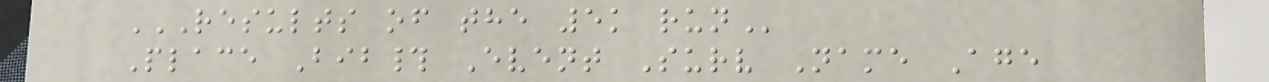RESULTS OF THE 5K RUN
Place Bib# Event Surv Name Age
